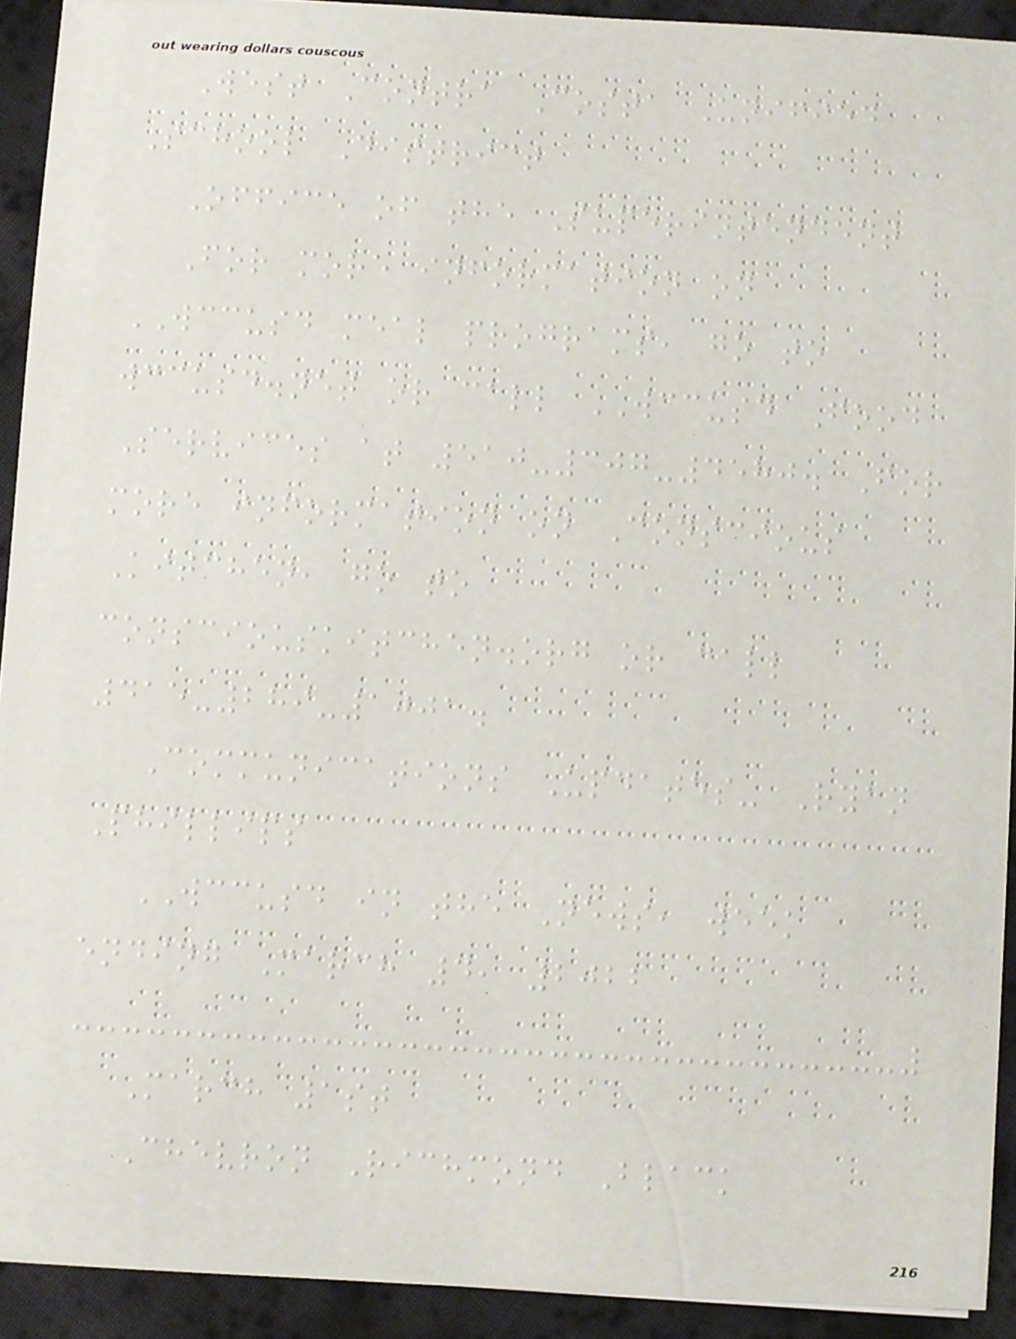West Contra Costa Unified
School District
Office of the Superintendent
For more information on
WCCUSD meal programs, go to
wccusd.net or call WCCUSD Food
Services at 510-307-4580. For
more information on Conscious
Kitchen, go to
consciouskitchen.org or call
415-289-1001.
Communications Updates- Ryan
Phillips
WCCUSD in the News, week
ending March 4, 2022
March 1st
Chevron Richmond Black
